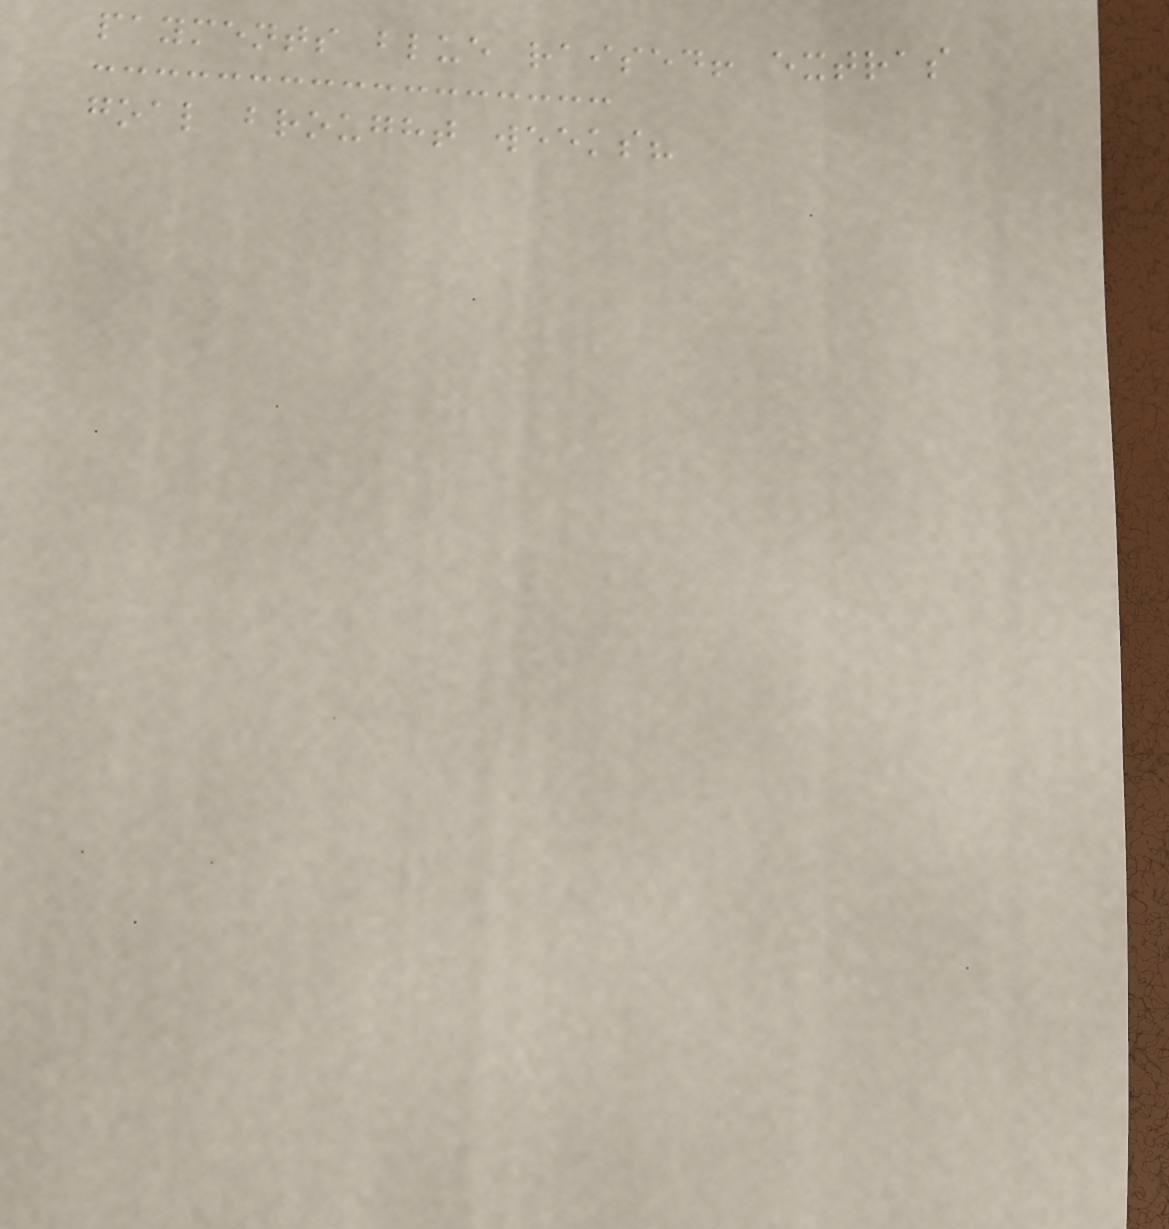payments blue raised! extras
goal brought weeks?
